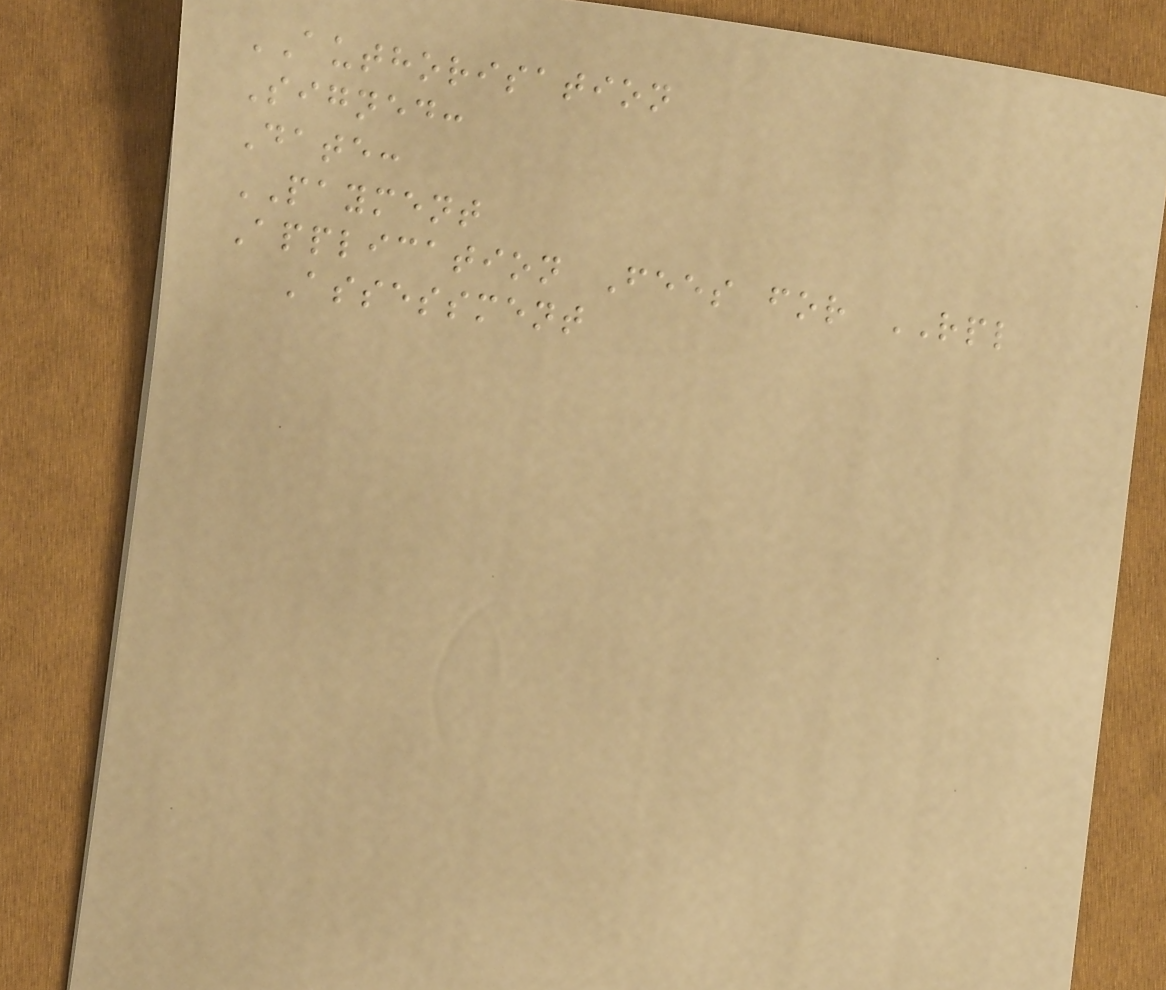AUTHORISATION
Signed:
Date:
PAYMENT
Application Fees for RPL
Assessment
